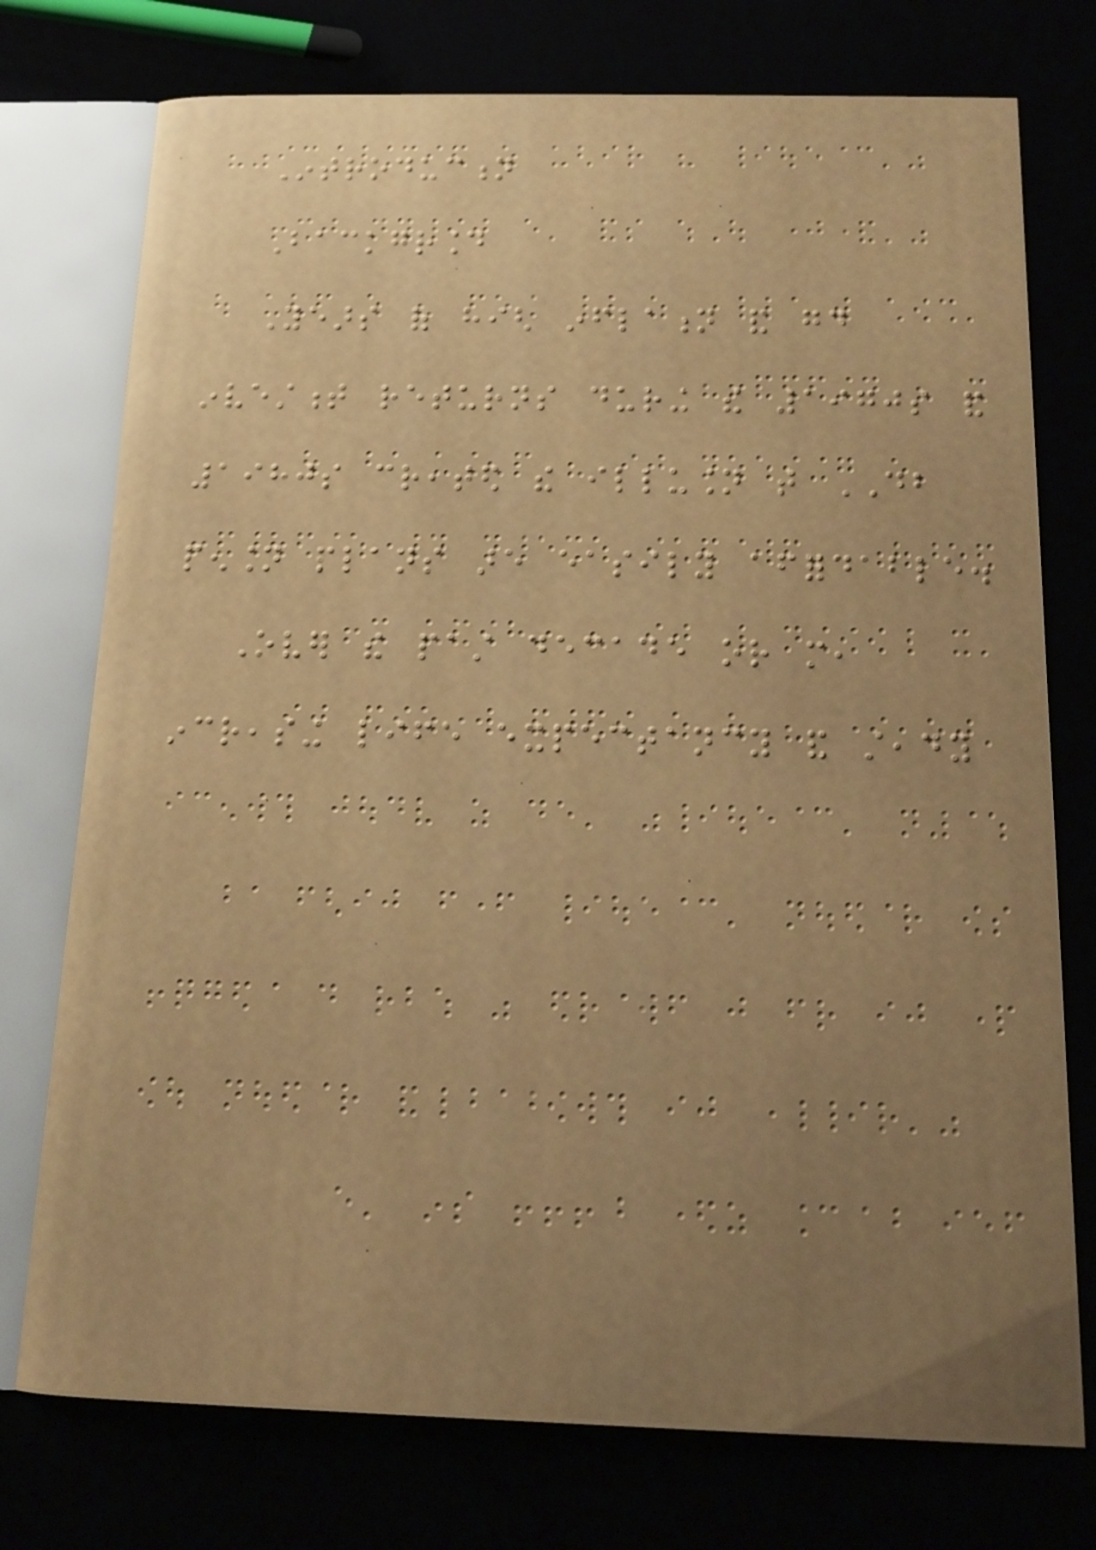Introduction
Background
Years of high inflation and good
investment returns during the 1970s and
1980s created the illusion that DB
pension plans are easily affordable.
Over the past decade or more,
increasing life expectancy and steady
